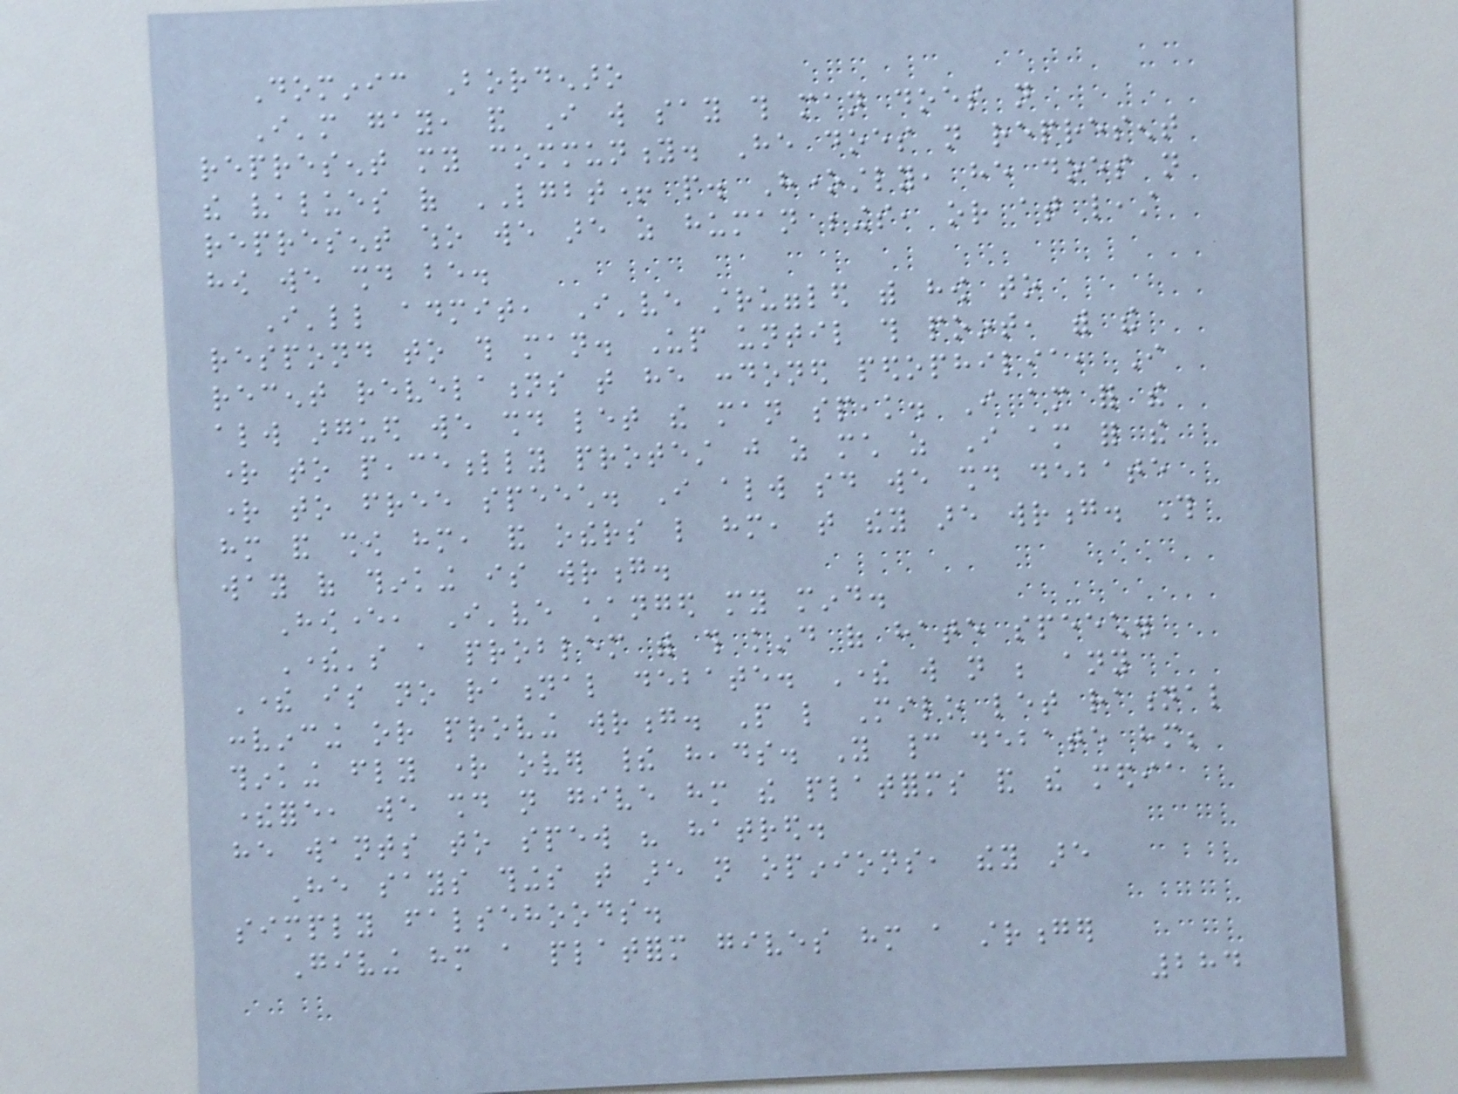Dominic Bordenaro
I'm gay, and I will say this man does not
represent my community. He does not represent
the values of LGBT+ people. Honestly, he does not
represent who we are as human beings, or at least
how we should be.
I'll admit, I've struggled with how to
respond to this man. Up until this point, with the
recent revelations that he condoned pedophilia, I
always argued we should let the man speak. I am for the
right to peacefully protest just as much as I am for the
right to free speech. I always said we should debate
him and show him, and others like him, that they are wrong. This
way of thinking is wrong.
However, I've changed my mind.
There's a problem with this kind of hate speech.
There is no rational debate. There will not be any
convincing or proving wrong. People like Milo let rational
thinking fly right over their heads. You cannot debate him;
therefore, we should not give him the platforms and the media
he wants to spew his hatred.
He says things that are not opinions, they are
simply falsehoods.
Giving him a platform gives him a stronger
284
